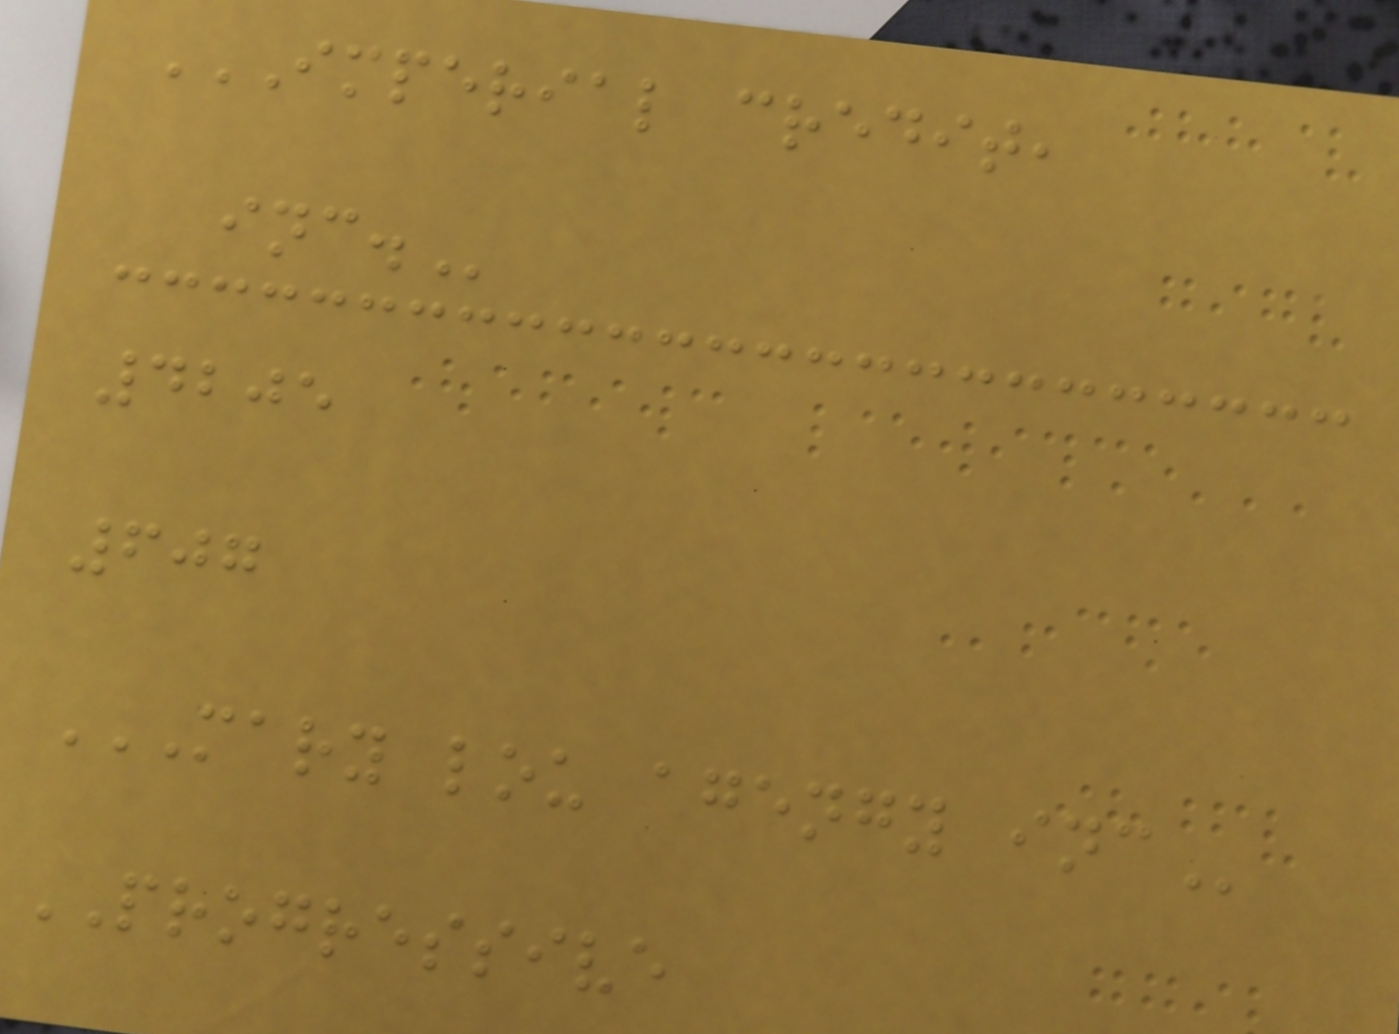IMPERIAL CREDIT,
INC.
4205
607
MARY LOU AGENGY INC
PROGRESSIVE
